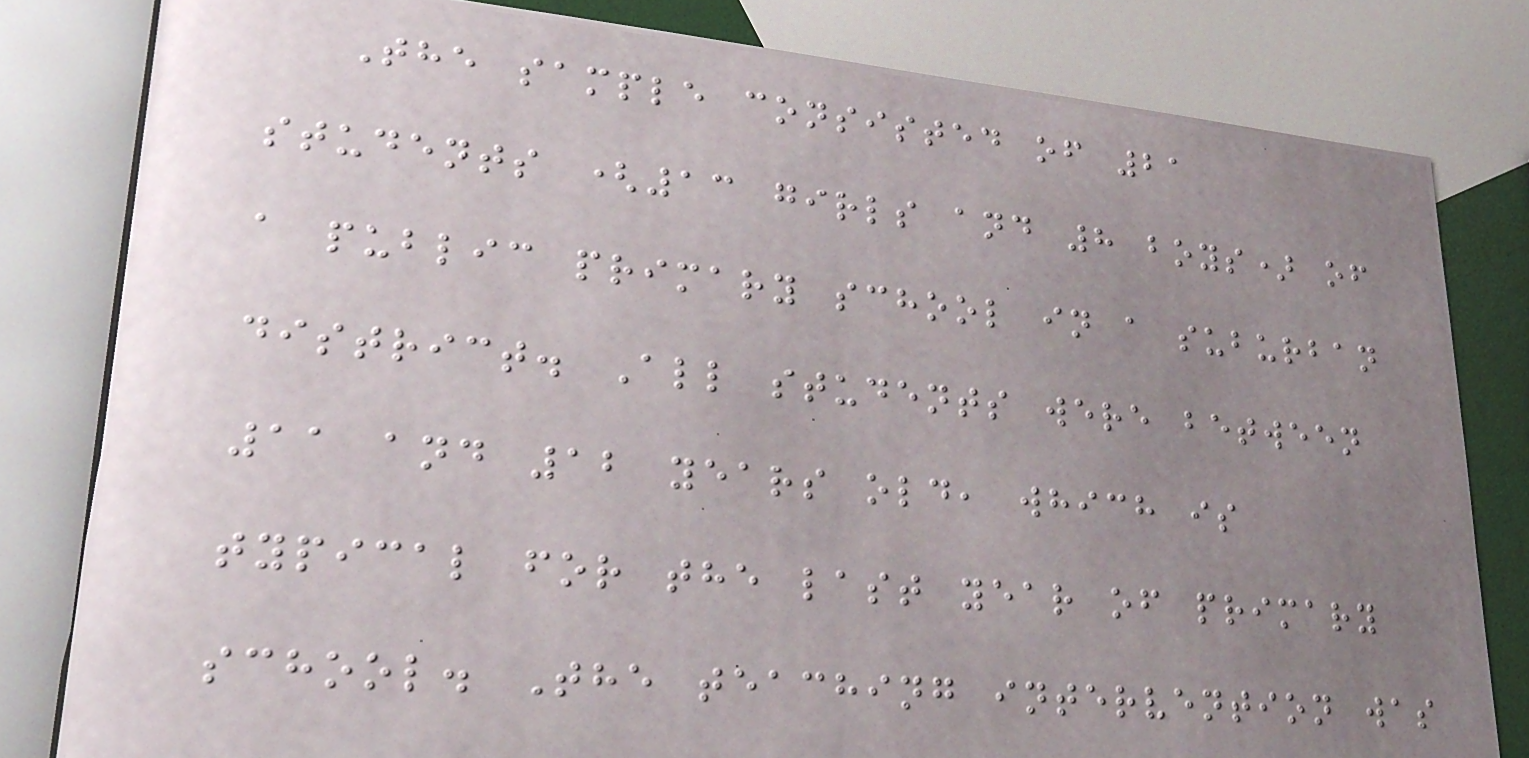The sample consisted of 21
students (13 girls and 8 boys) of
a public primary school in a suburban
district. All students were between
11 and 12 years old, which is
typical for the last year of primary
school. The teaching intervention was
